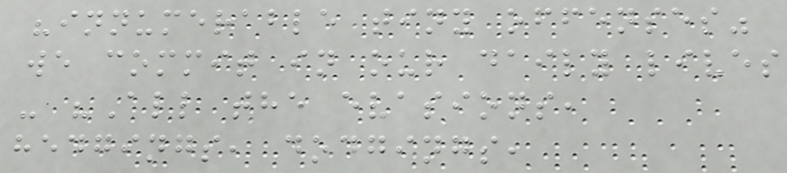"innumerable tiny offenses"
we commit in our daily lives
- "All the evasions,
hedgings, dodgings,
